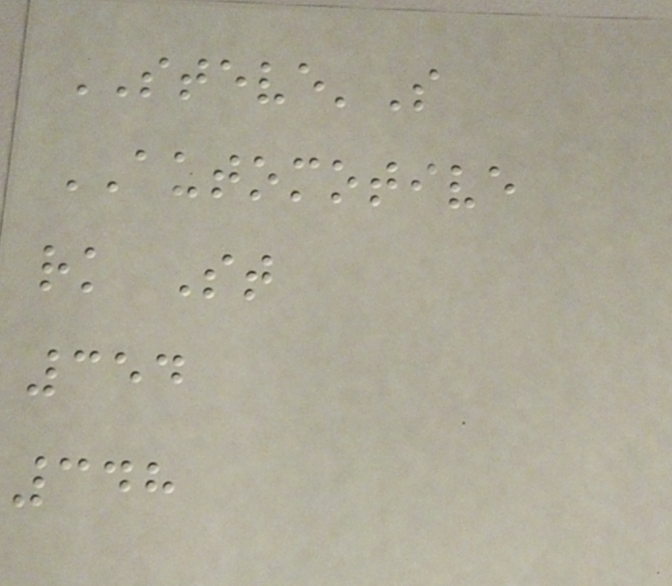STEVE'S
AUTOMOTIVE
rk St
354
348
